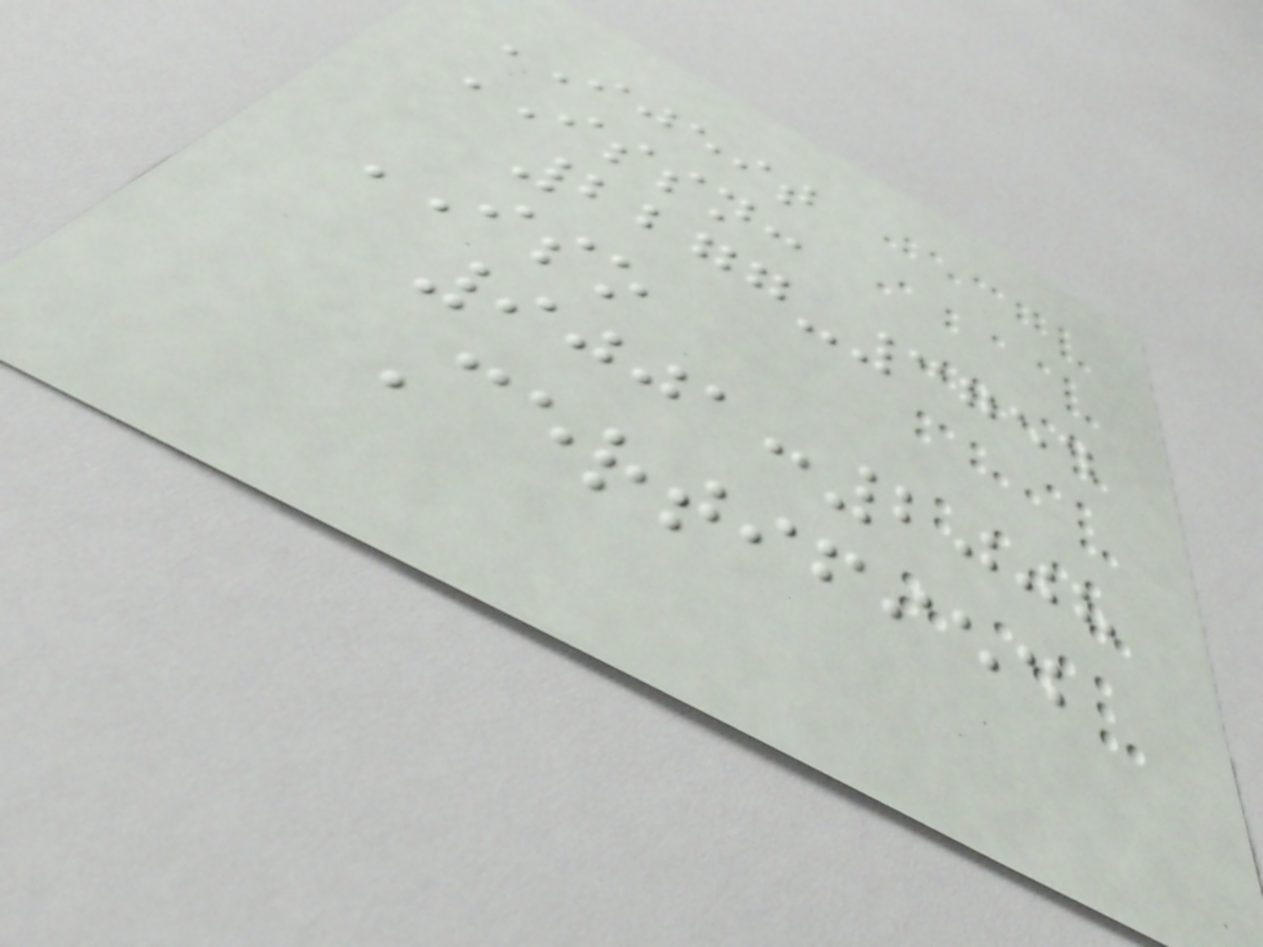IJEIT
ISSN:
2277-3754
ISO
9001:2008
Certified
